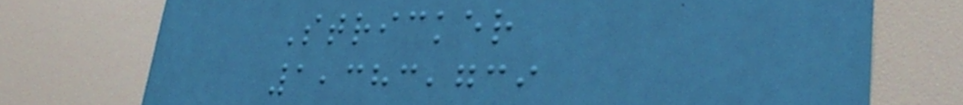Stricker
1,383,739
